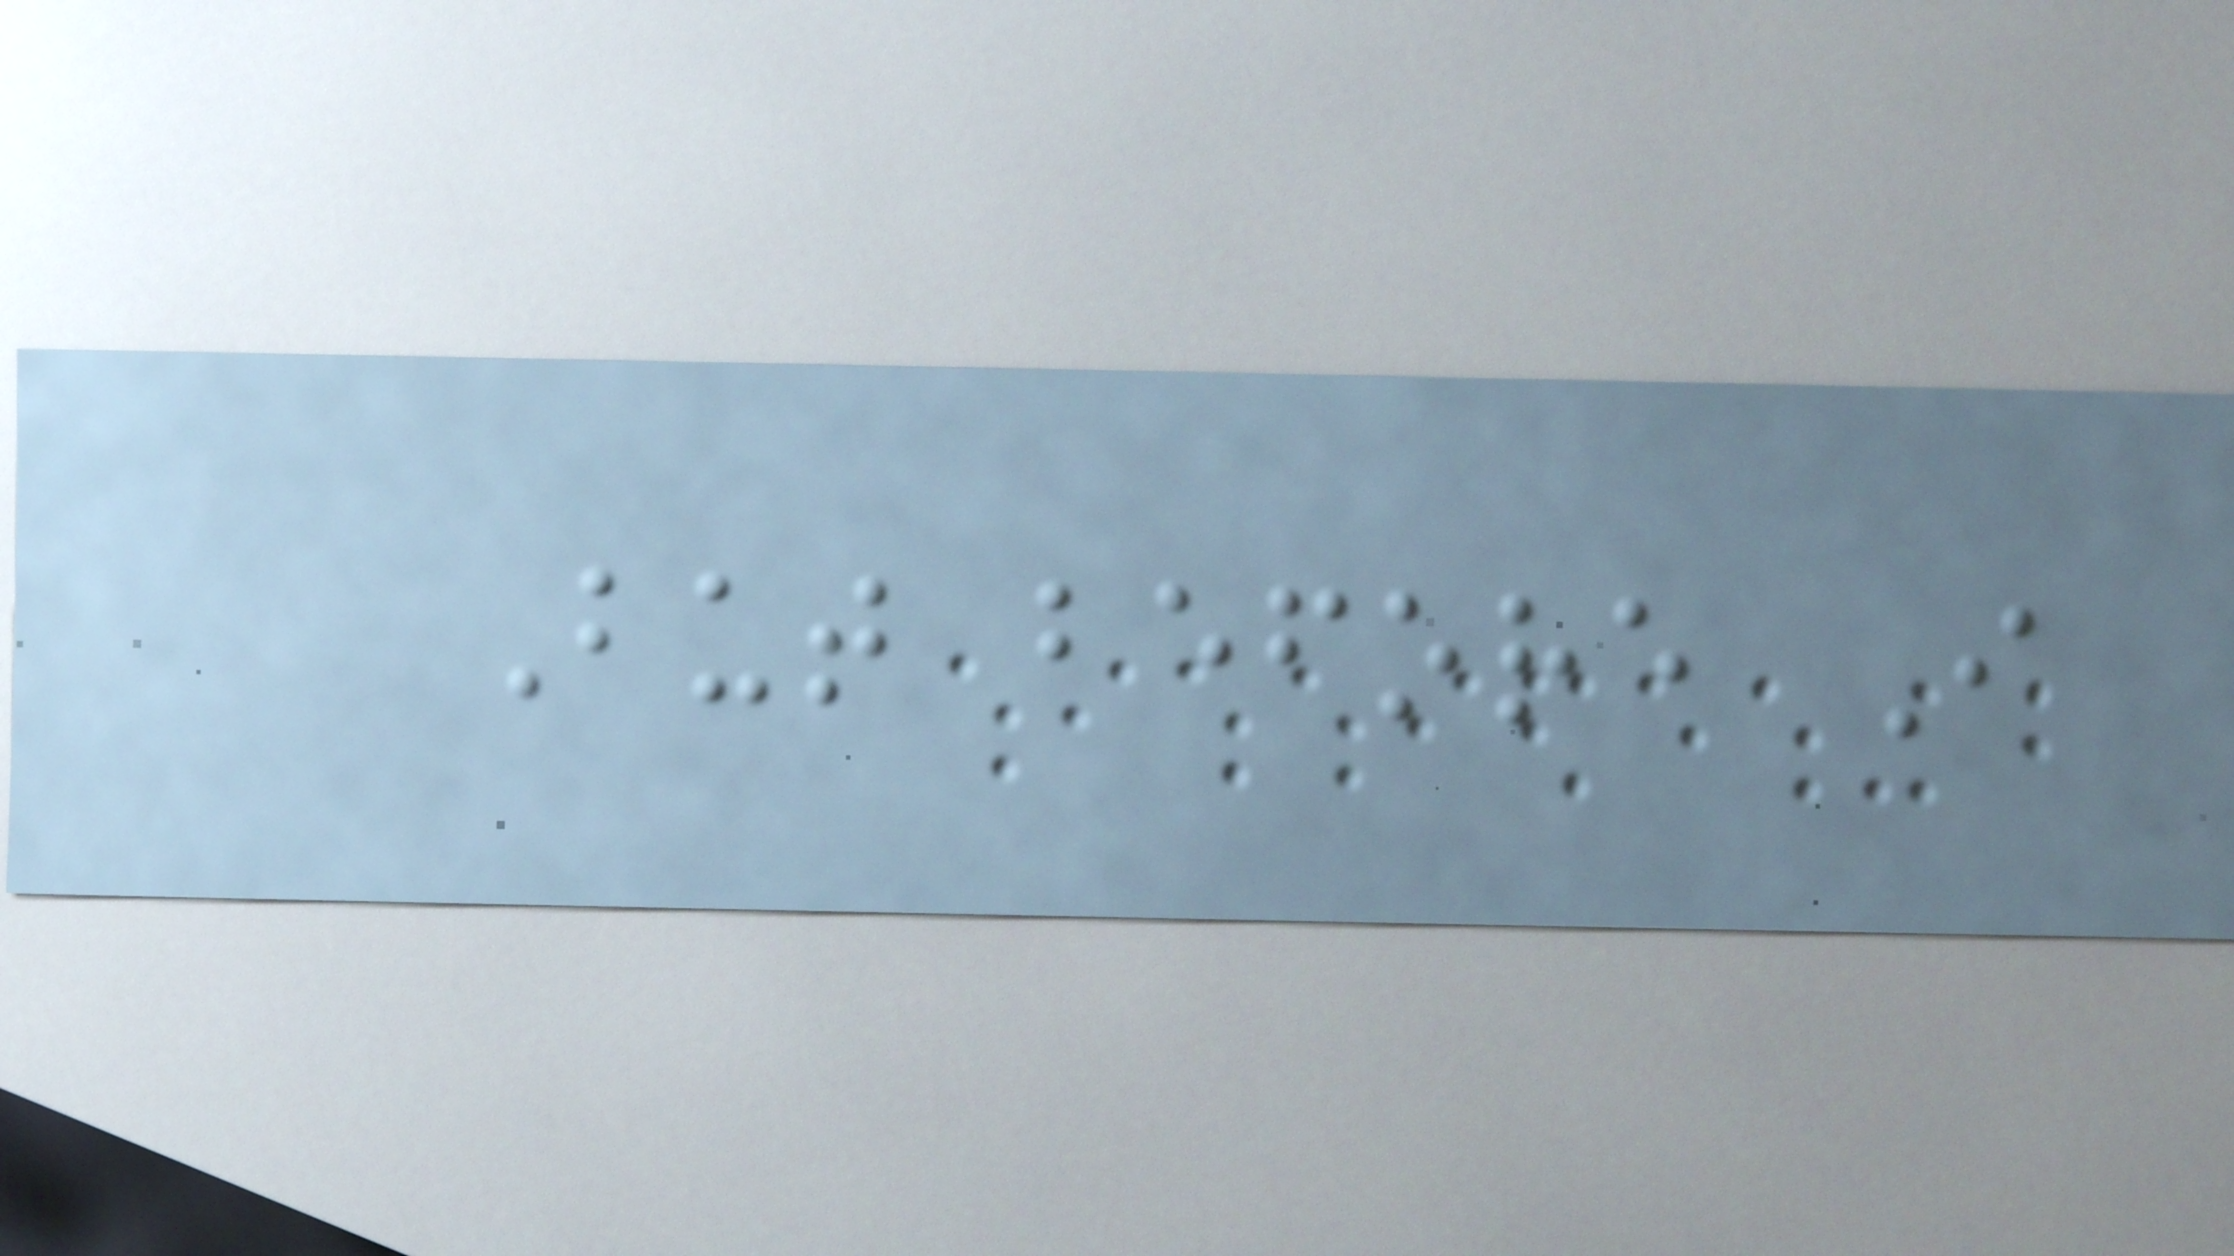But before I
